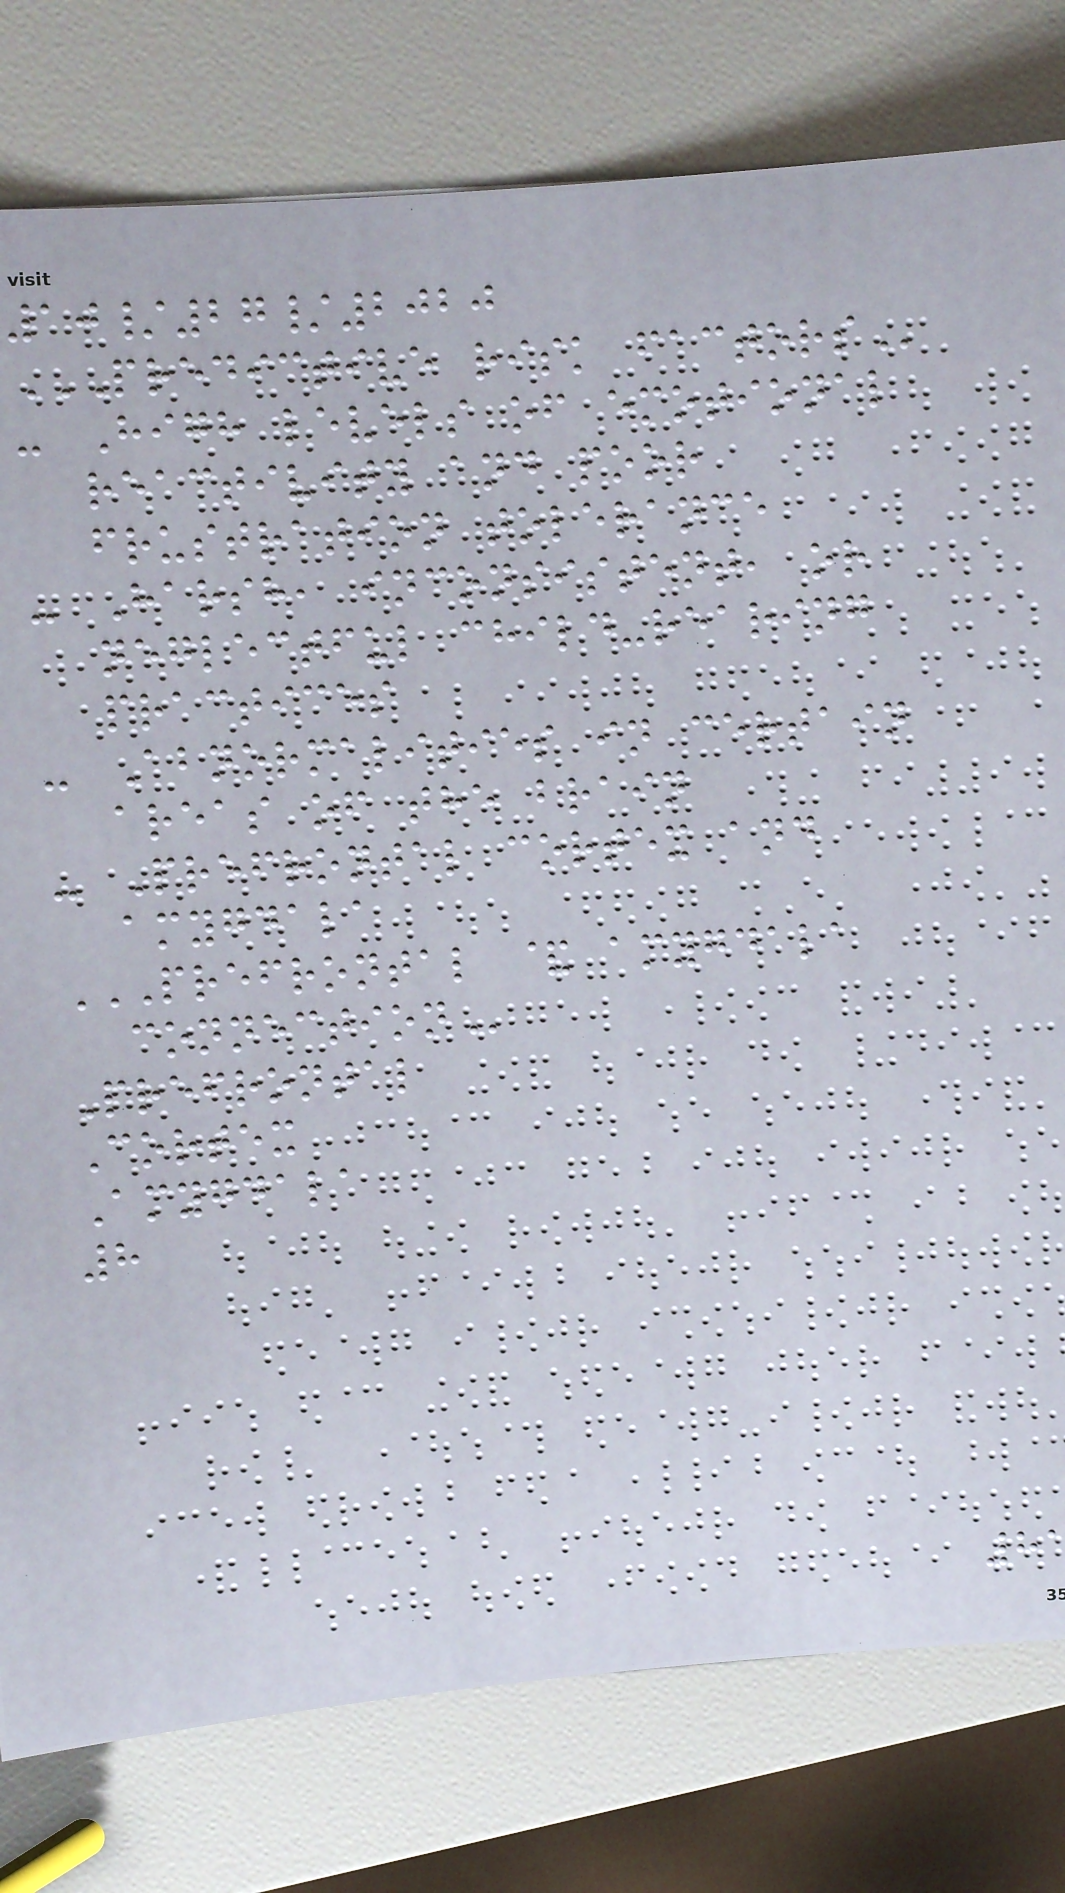10/27/2020
PREDICTIVE RISK FACTORS
- High levels of emotional
reactivity and poor
frustration tolerance
- Harsh, inconsistent, or
neglectful child-rearing
practices
- Abnormalities in certain
areas of the brain
- Prefrontal cortex and
amygdala
PREFRONTAL & AMYGDALA
Prefrontal
Cortex
Amygdala
8
